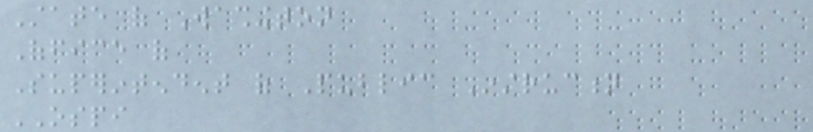State of Washington
Office of
Superintendent of Public Instruction
OSPI
